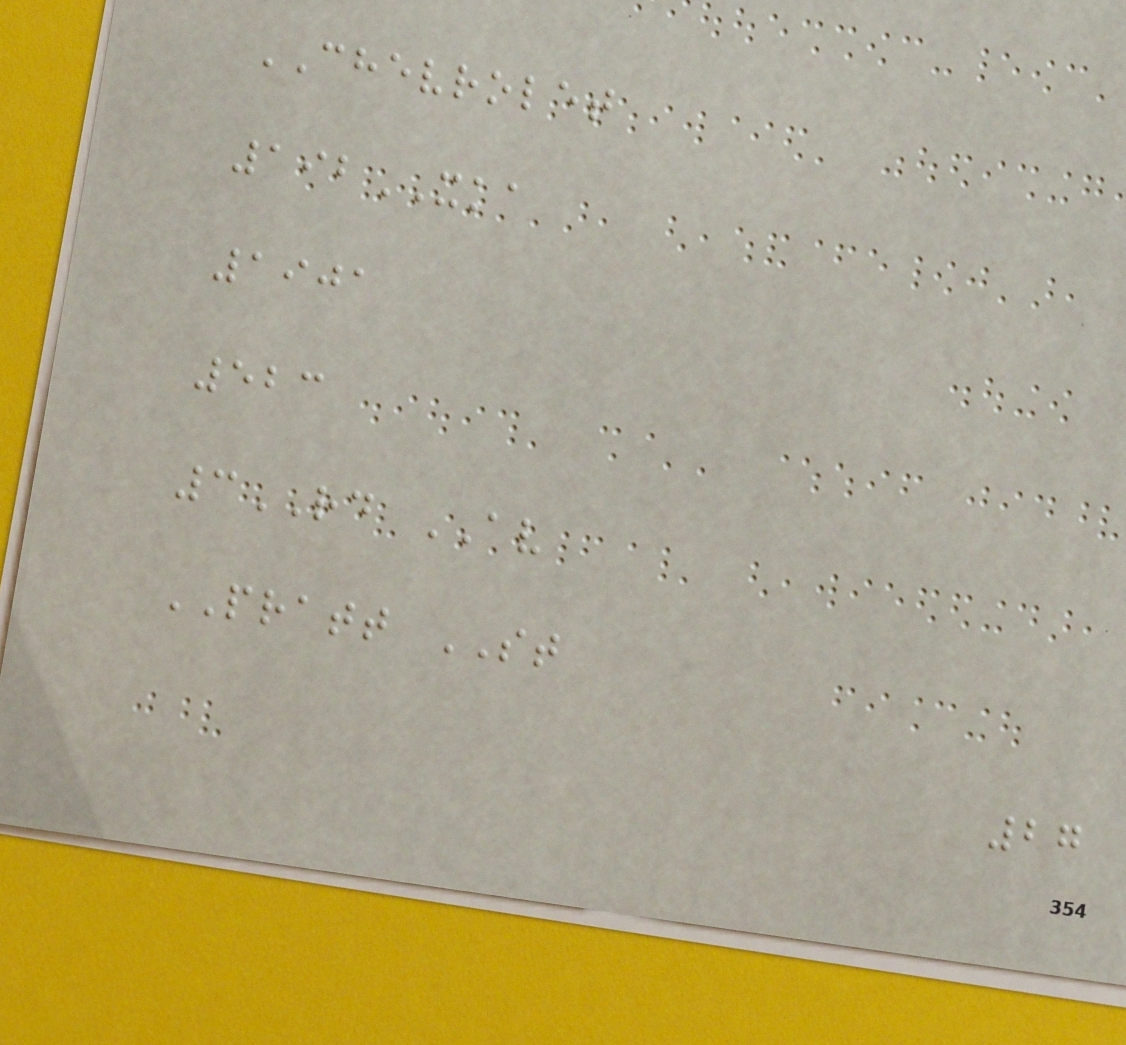CHEVROLET
192XKA
1901
523
3RD AV
PRATT ST
27
